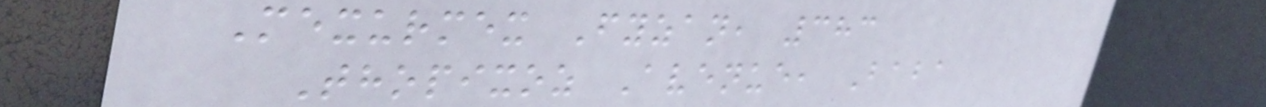Mexurmex Fyzan, 383
Thopixoz Avenue, Baba
